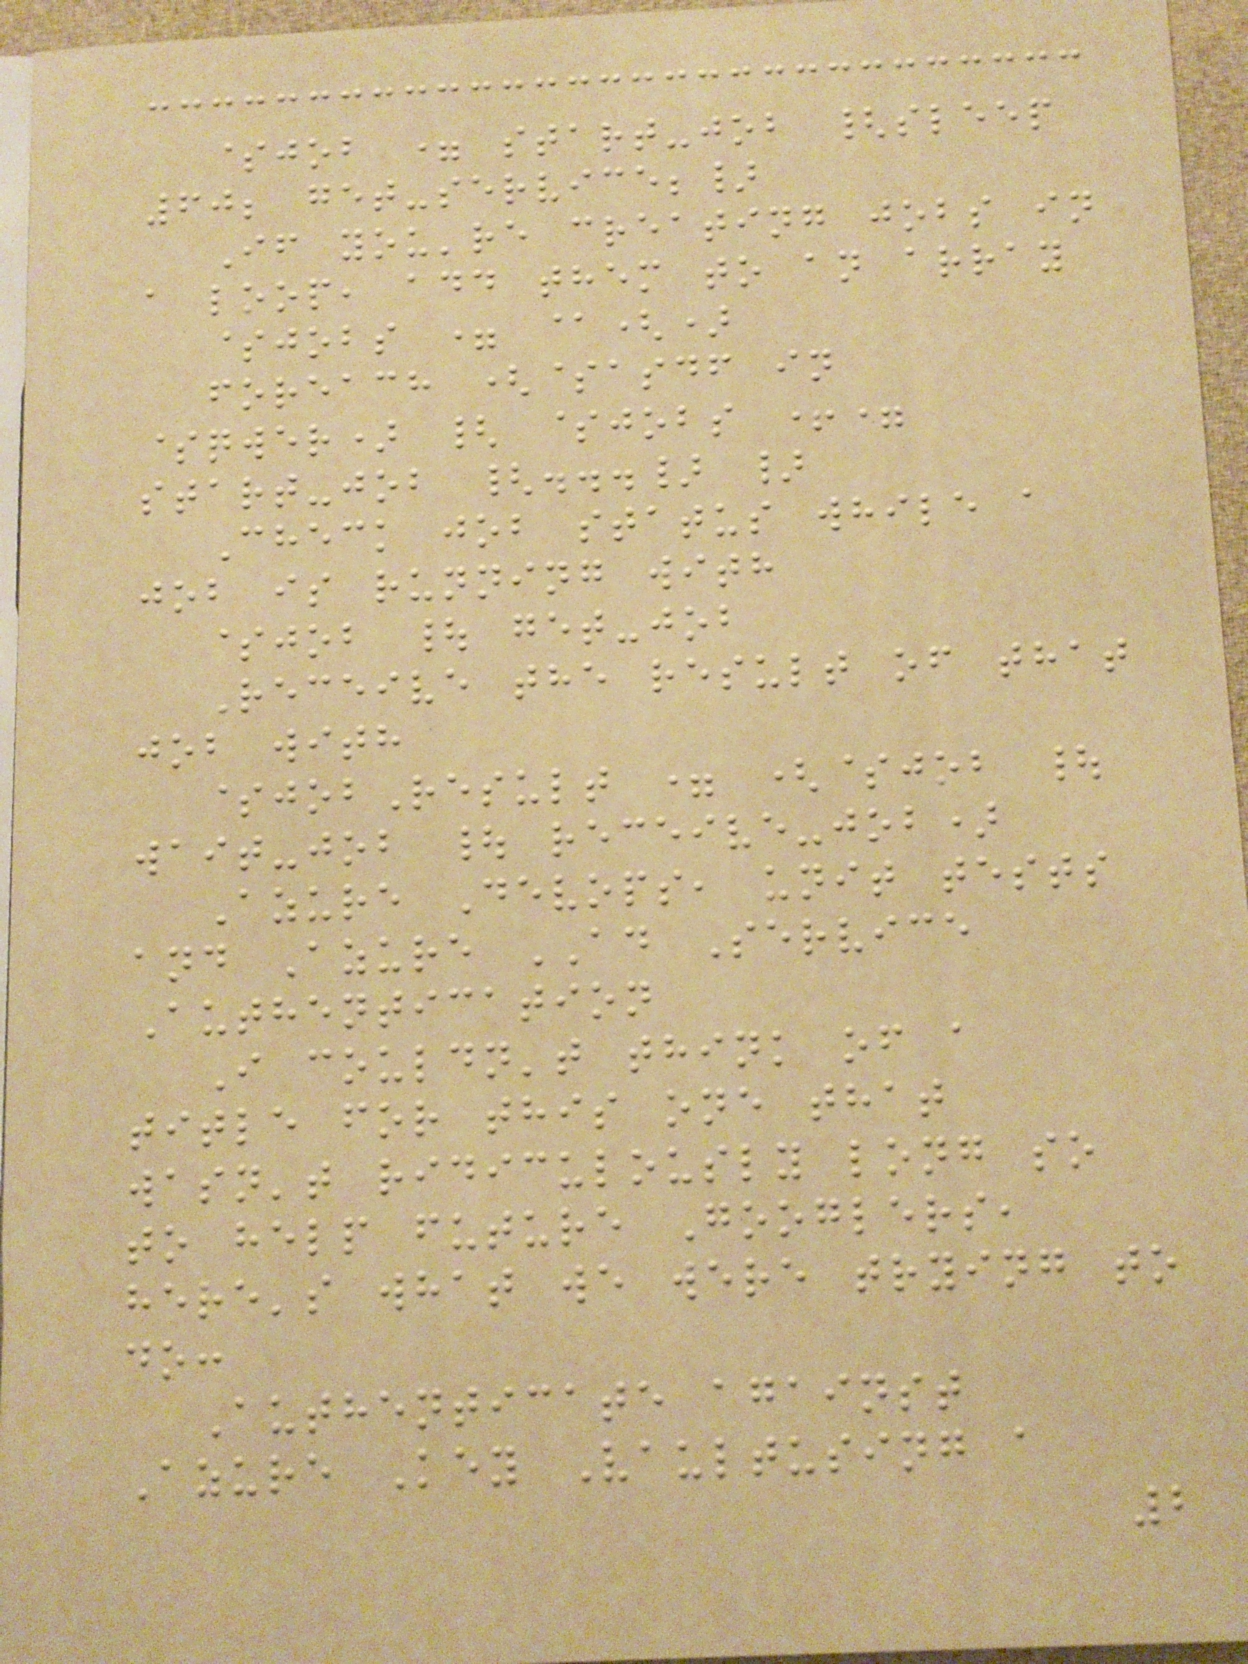$job = start-job {sleep
60; get-service;}
If you're creating jobs in
a loop, add them to an array
$jobs = @()
foreach ($asdf in
$qwer) { $jobs +=
start-job {...} }
Check job status while a
job is running with
$job | get-job
Receive the result of that
job with
$jobResult = ($job |
wait-job | receive-job)
Azure Devops, unit tests
and Azure AD Service
Authentication
I couldn't think of a
title for this one that
wasn't ridiculously long so
to help future Googlers,
here's what we were trying to
do:
Authenticate against
Azure Key Vaultusing a
2
